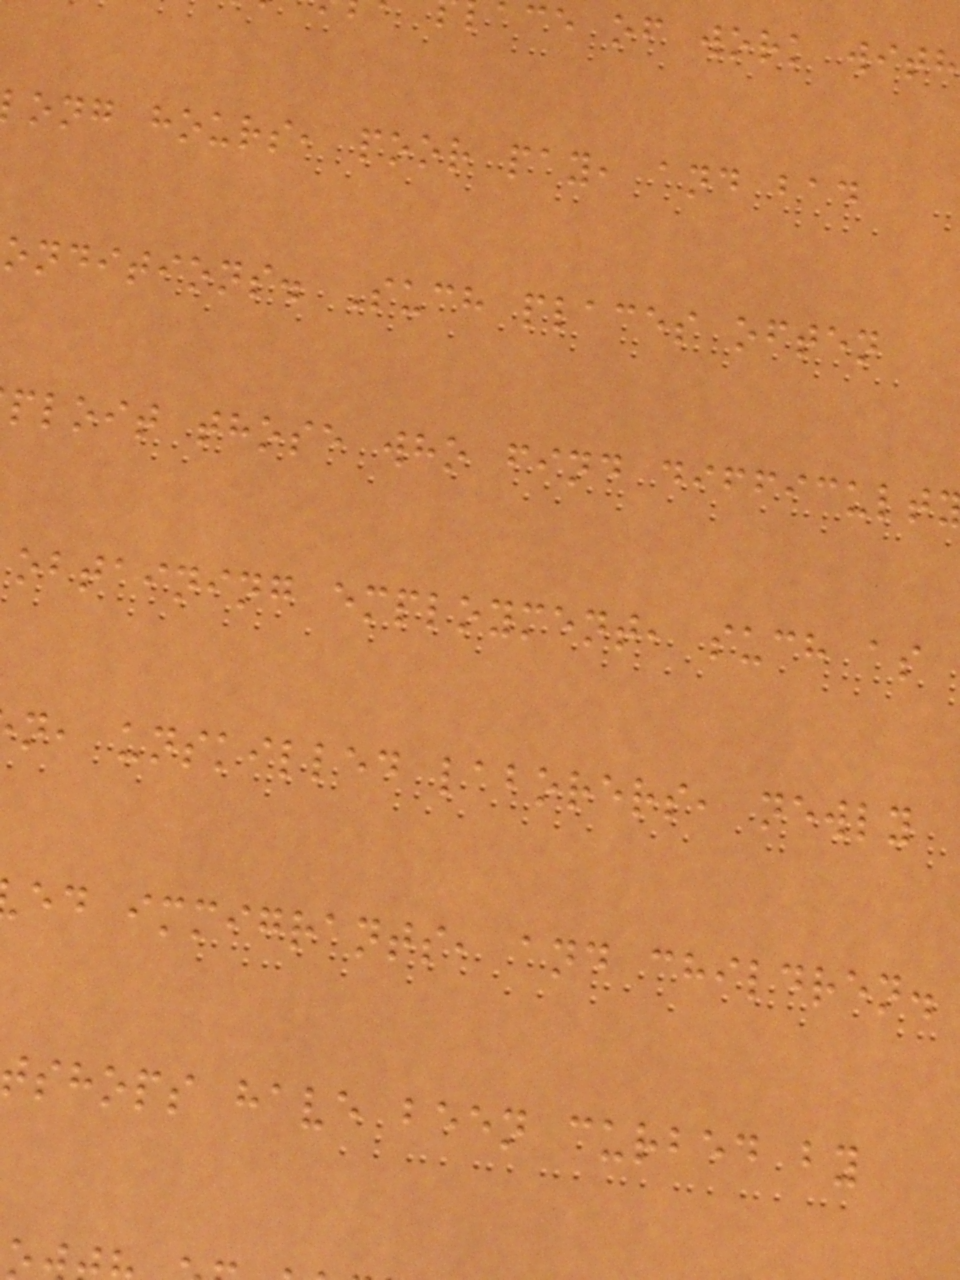ace of work with
ong hours, poor pay, and bad
onditions. Such places often
ploit those who find difficult
obtaining employment, such as
n, unskilled laborers, newly
ed immigrants, and children.
shops have been curbed by
